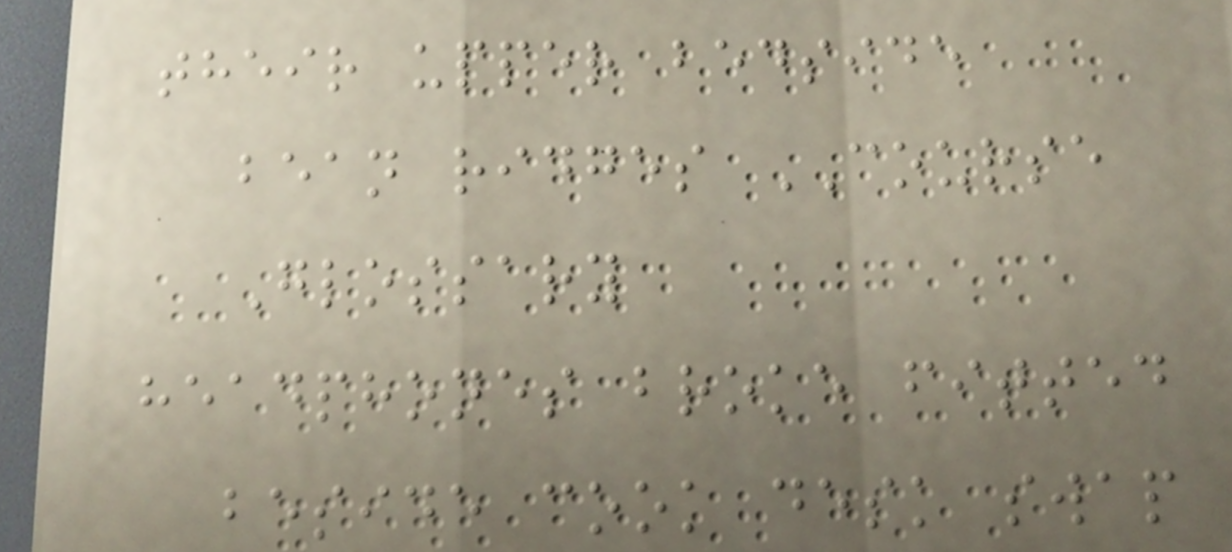their upper bedside
bean ridges COURSE
Glossary
headphones broke fitted
beside cook desk swap
